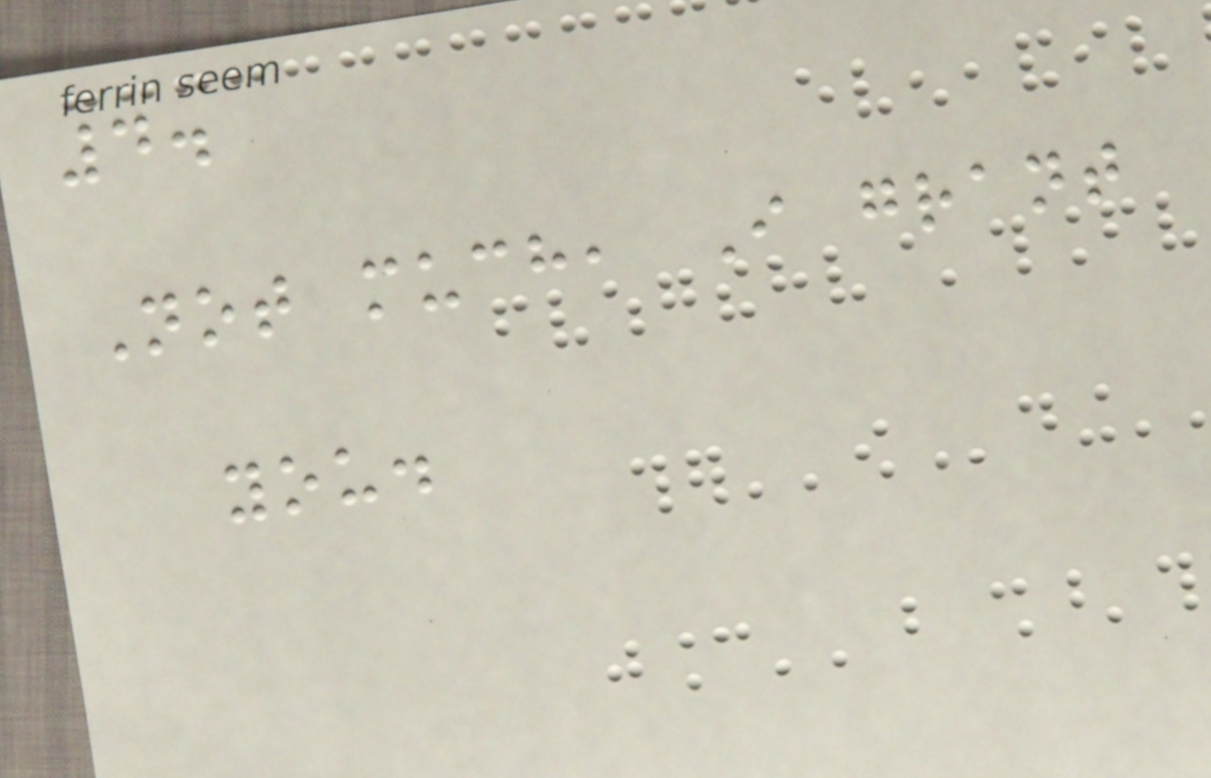4.
Not much, I grant
you.
